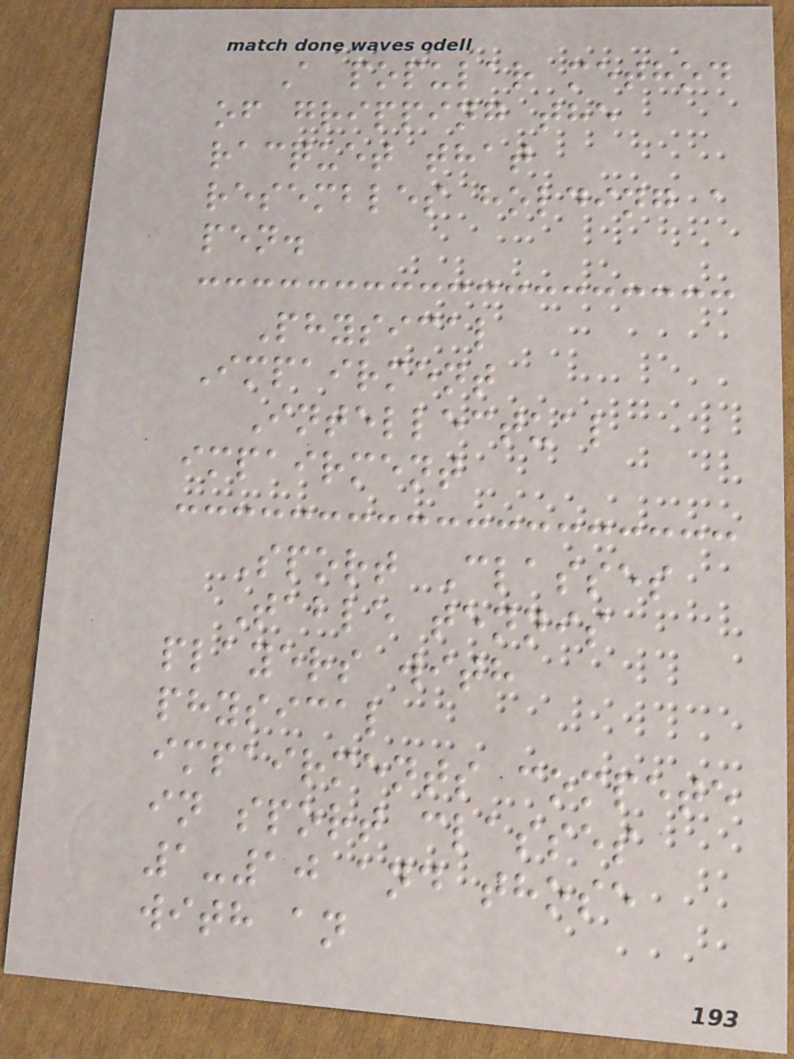A popular method
of gripping the
racquet that
resembles holding a
pen.
Physical
Impairment
Intellectual
impairment
Sport Classes
Table tennis
players with
physical
impairments compete
in sport classes
1-10 and those
with an
